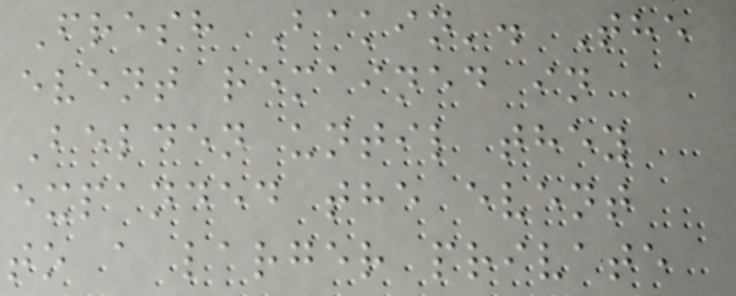Fresh Bakin'. The
event remained in
Belden until they
expanded the event
to a larger private
